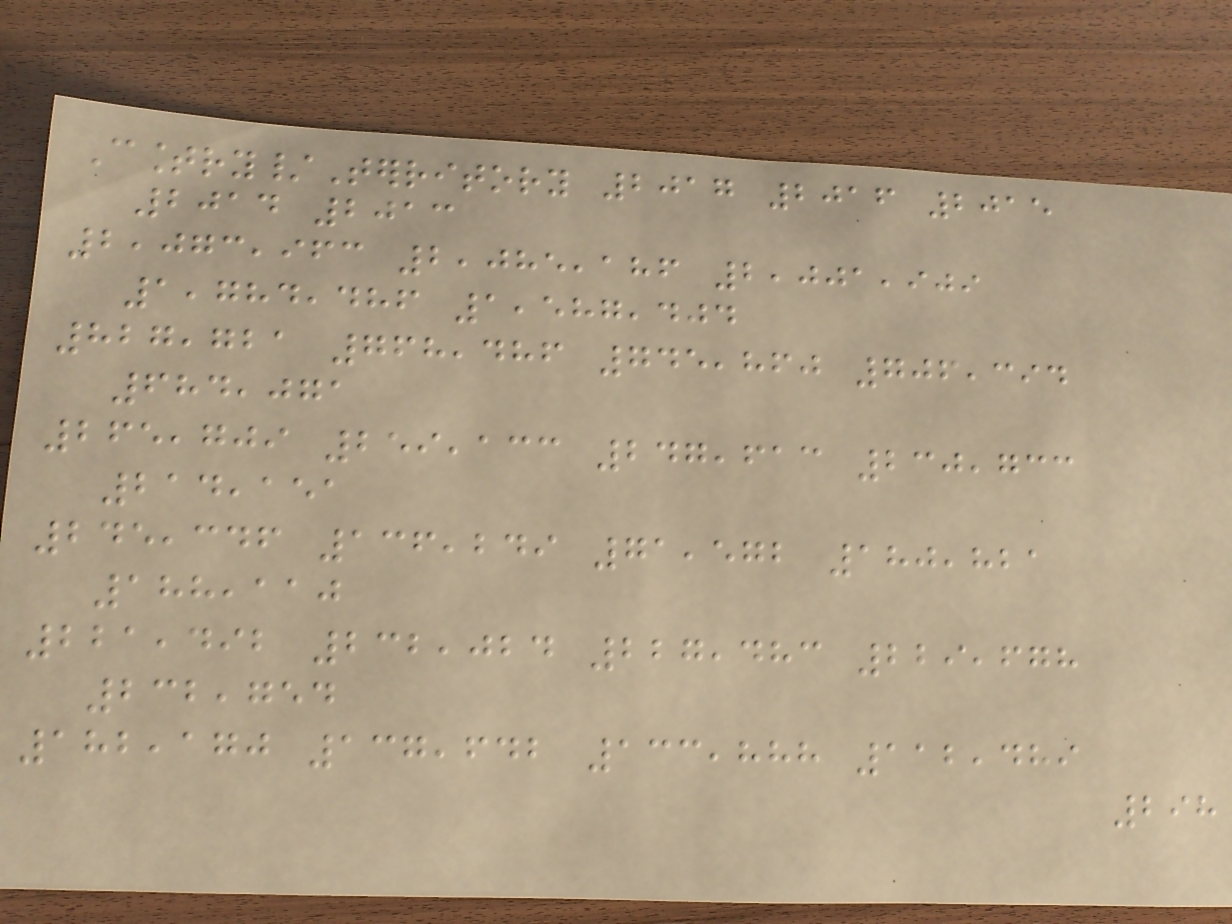Country/Territory 2017 2016 2015
2014 2013
2,073,963 2,085,186 2,001,909
1,784,486 1,587,404
827,721 768,486 745,860 706,394
684,071
265,709 259,133 247,613 230,733
214,151
245,346 136,249 71,572 180,821
188,110
221,492 232,024 227,483 229,678
232,754
182,170 137,642 133,888 112,489
298
